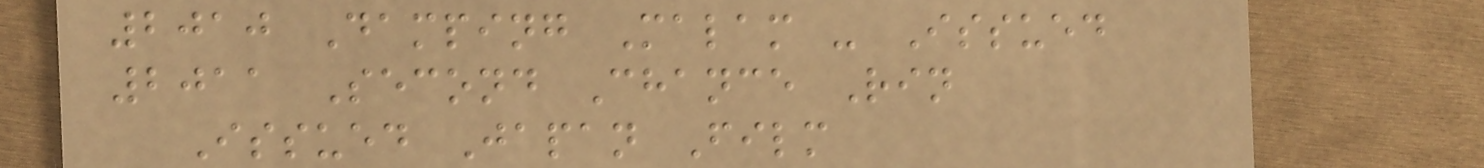2010 Damping Malam - Issued
2011 Second Chance Rin
Issued Japan Film
